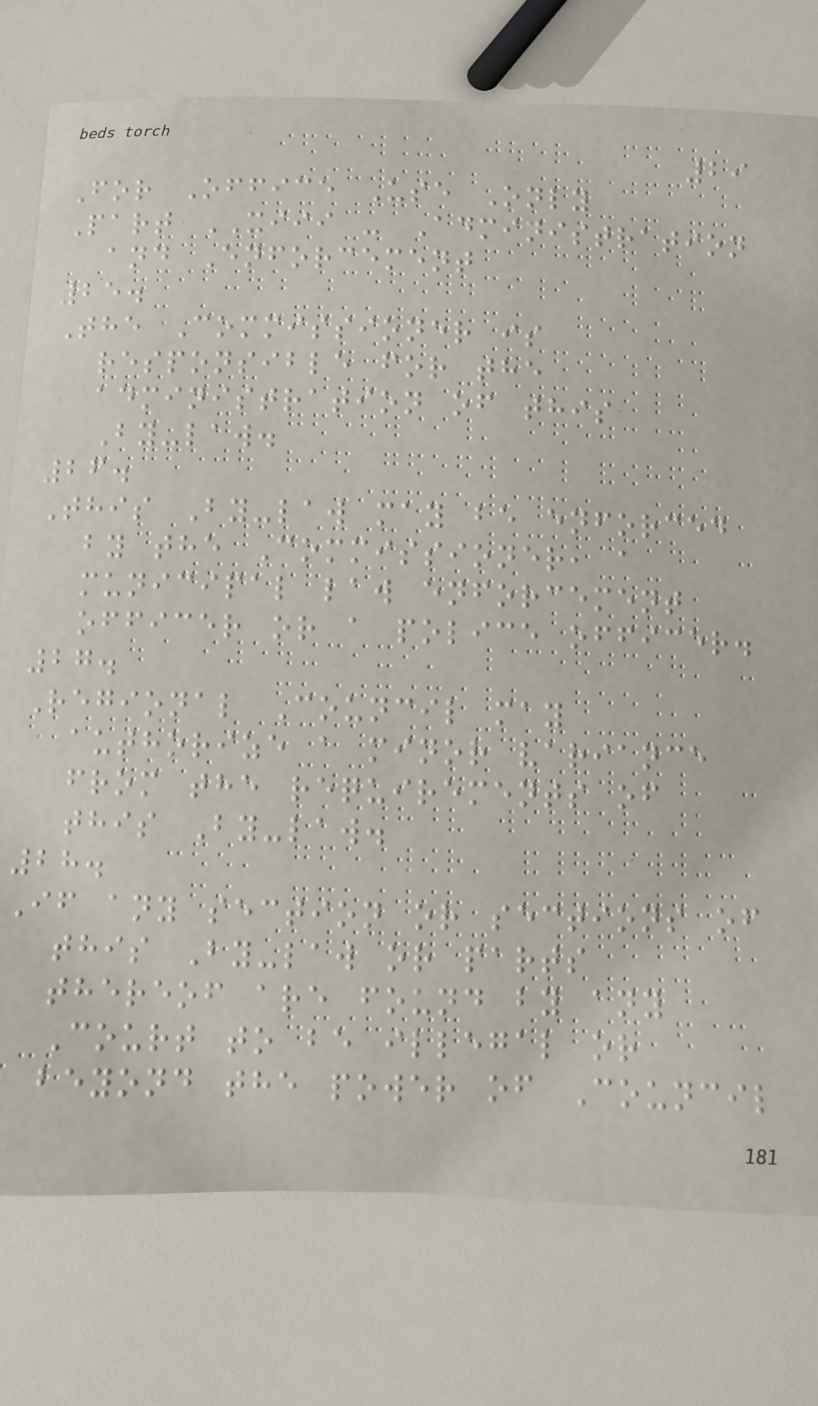29
For Office Use Only
Part XIII - Administration
and Enforcement
25.
The Commissioner is
responsible for the
administration of this
By-law.
26.
This By-law may be enforced
by the Commissioner, a
municipal law enforcement
officer or a police officer.
27.
Regional Council may
authorize a minor variance
from the requirements of
this By-law.
28.
If any section or sections of
this By-law or parts
thereof are found by any
Court to be illegal or
beyond the power of Council
